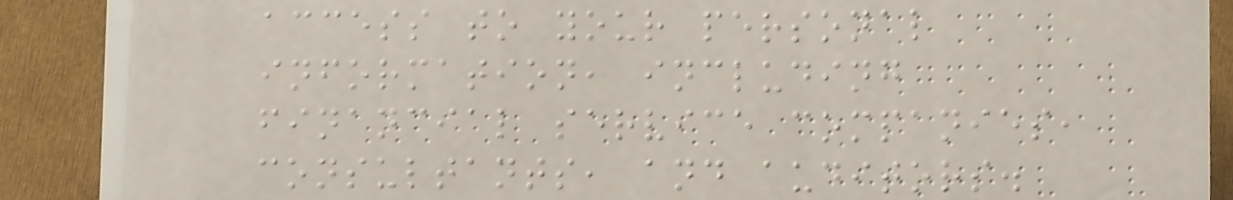access to your personal
information, including
financial service companies,
consultants, and auditors.
